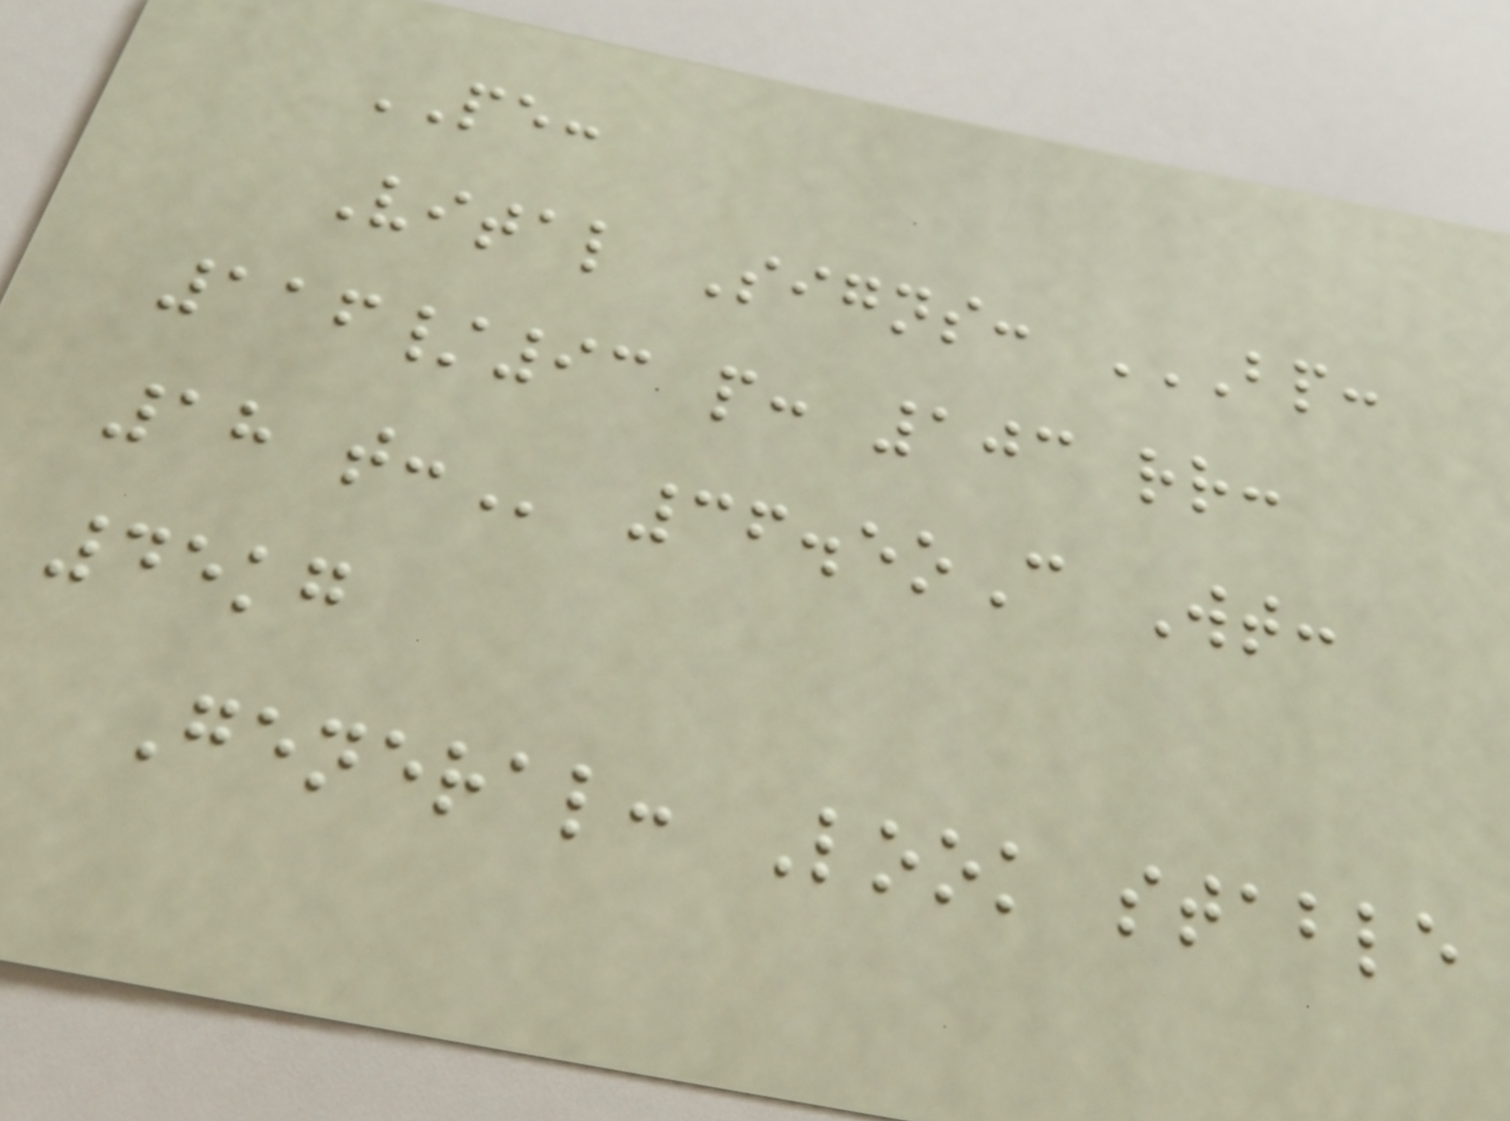PE:
Vital Signs: BP:
116/93 P: 103 RR:
18 T: 36.5oC Wt:
45kg
General: Look stable
